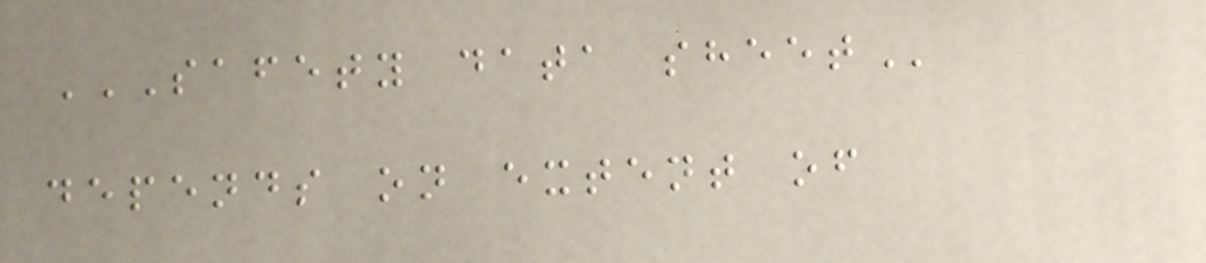SAFETY DATA SHEET
depends on extent of
